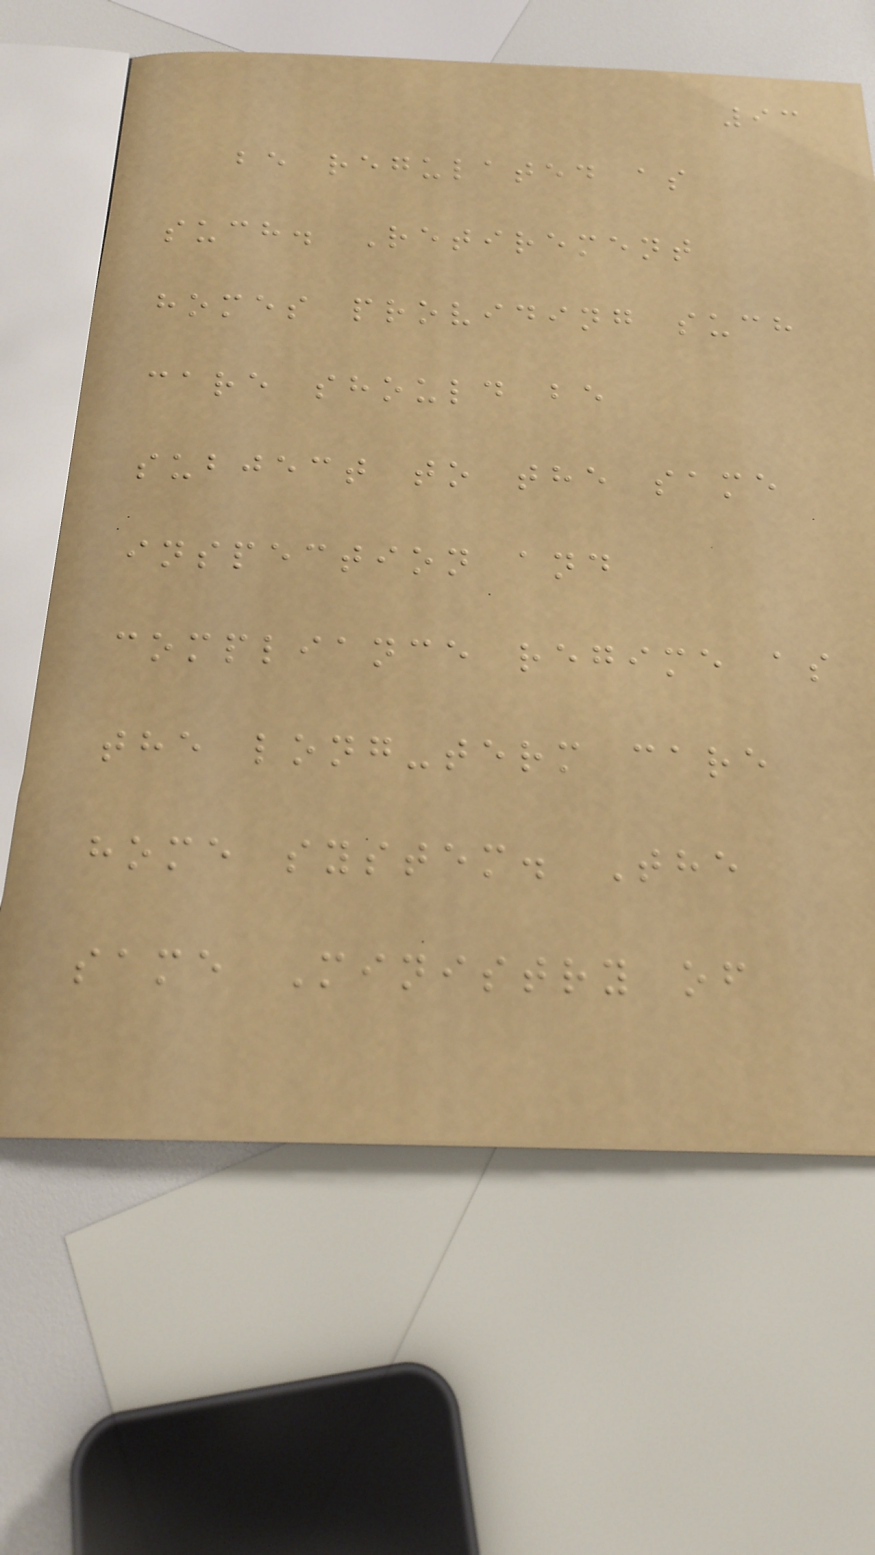93
be regulated as
such. Retirement
homes providing such
care should be
subject to the same
inspection and
compliance regime as
the long-term care
home system. The
same Ministry of
